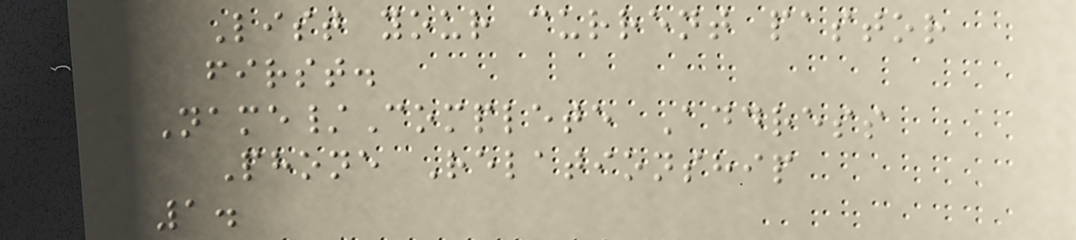List your current pastor
first.
Name/Complete Address
Phone Relationship
1.
